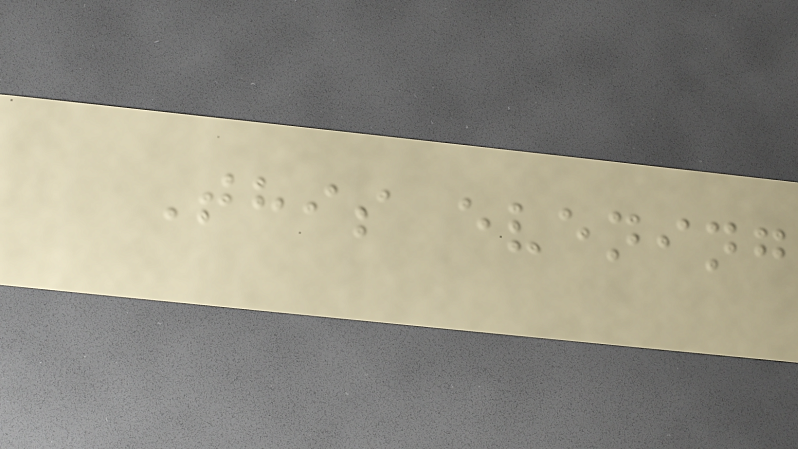This evening
